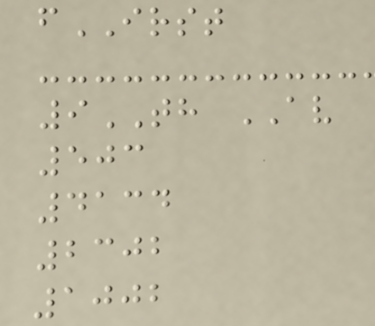fIRST
9TH AV
503
4134
2302
1002
